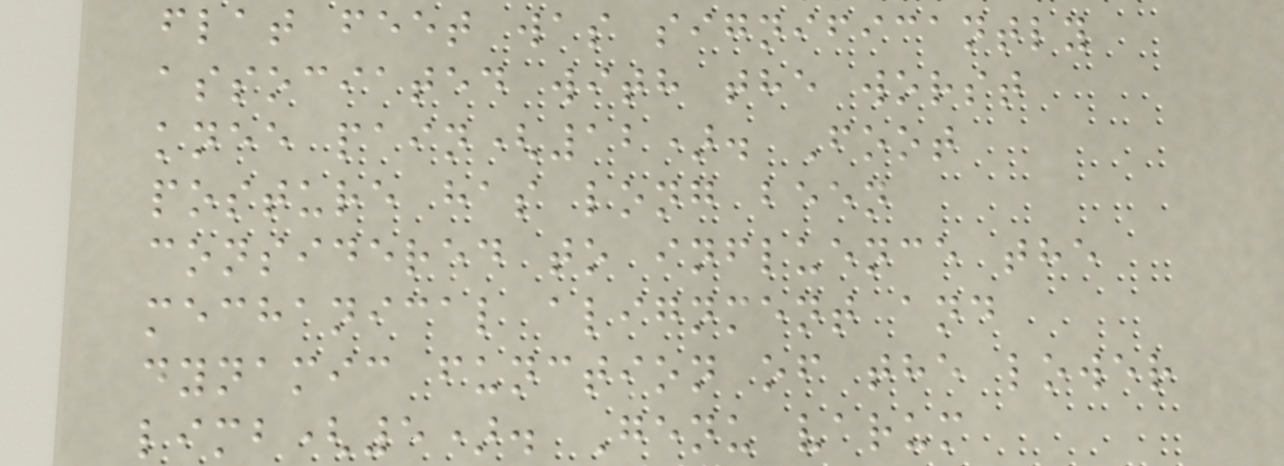flat feet was significantly
associated with the worst
knee pain(12). Foot
posture has long been
considered to influence the
mechanical alignment and
dynamic function of the lower
limb(5). Genu varum
